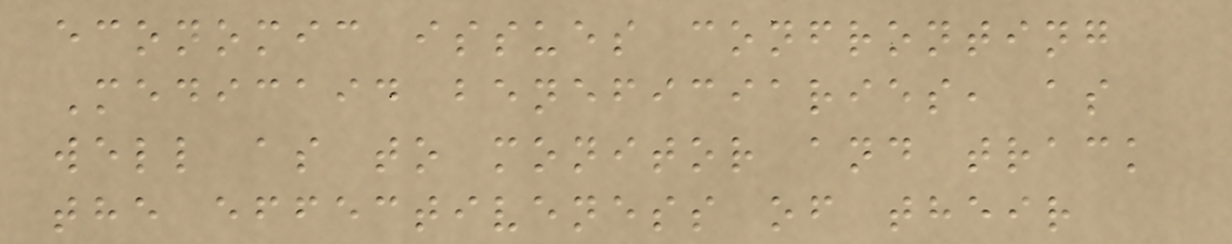economic issues confronting
Medicaid beneficiaries, as
well as to monitor and track
the effectiveness of their
